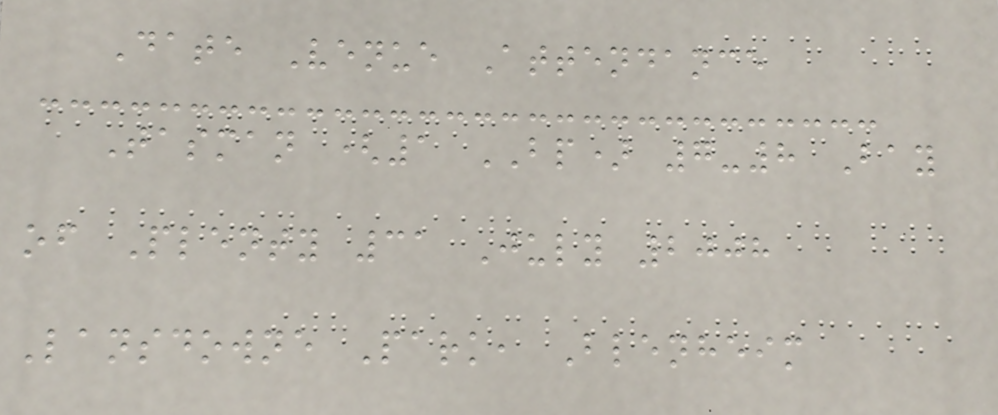Date Venue Attendance
Tasman (1 BP) 7-8 Bay
of Plenty 31 July 2008
Lansdowne Park, Blenheim
